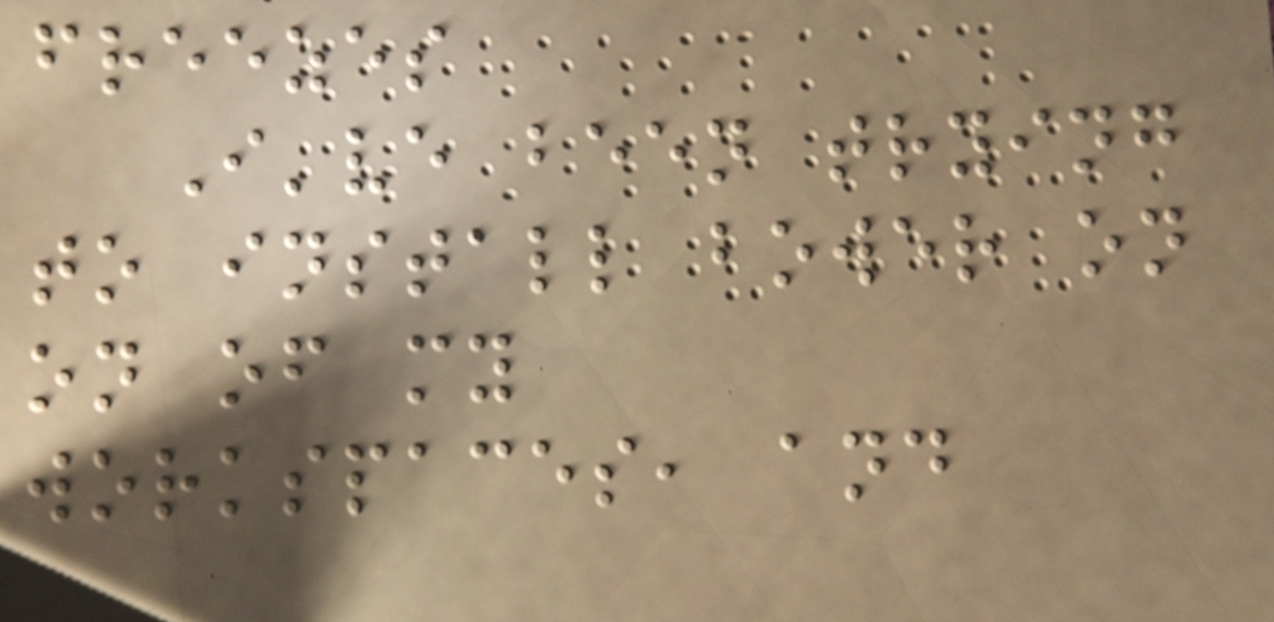freezes
I've been trying
to install bower on
on of my
workspaces, and
